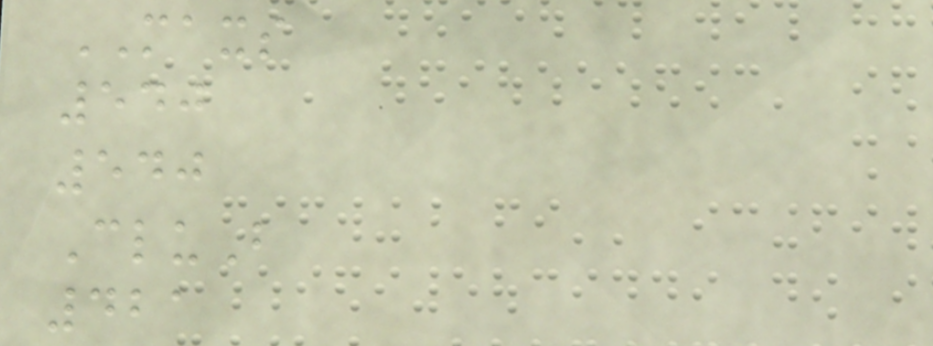MAXS
540
540
CluB
421
